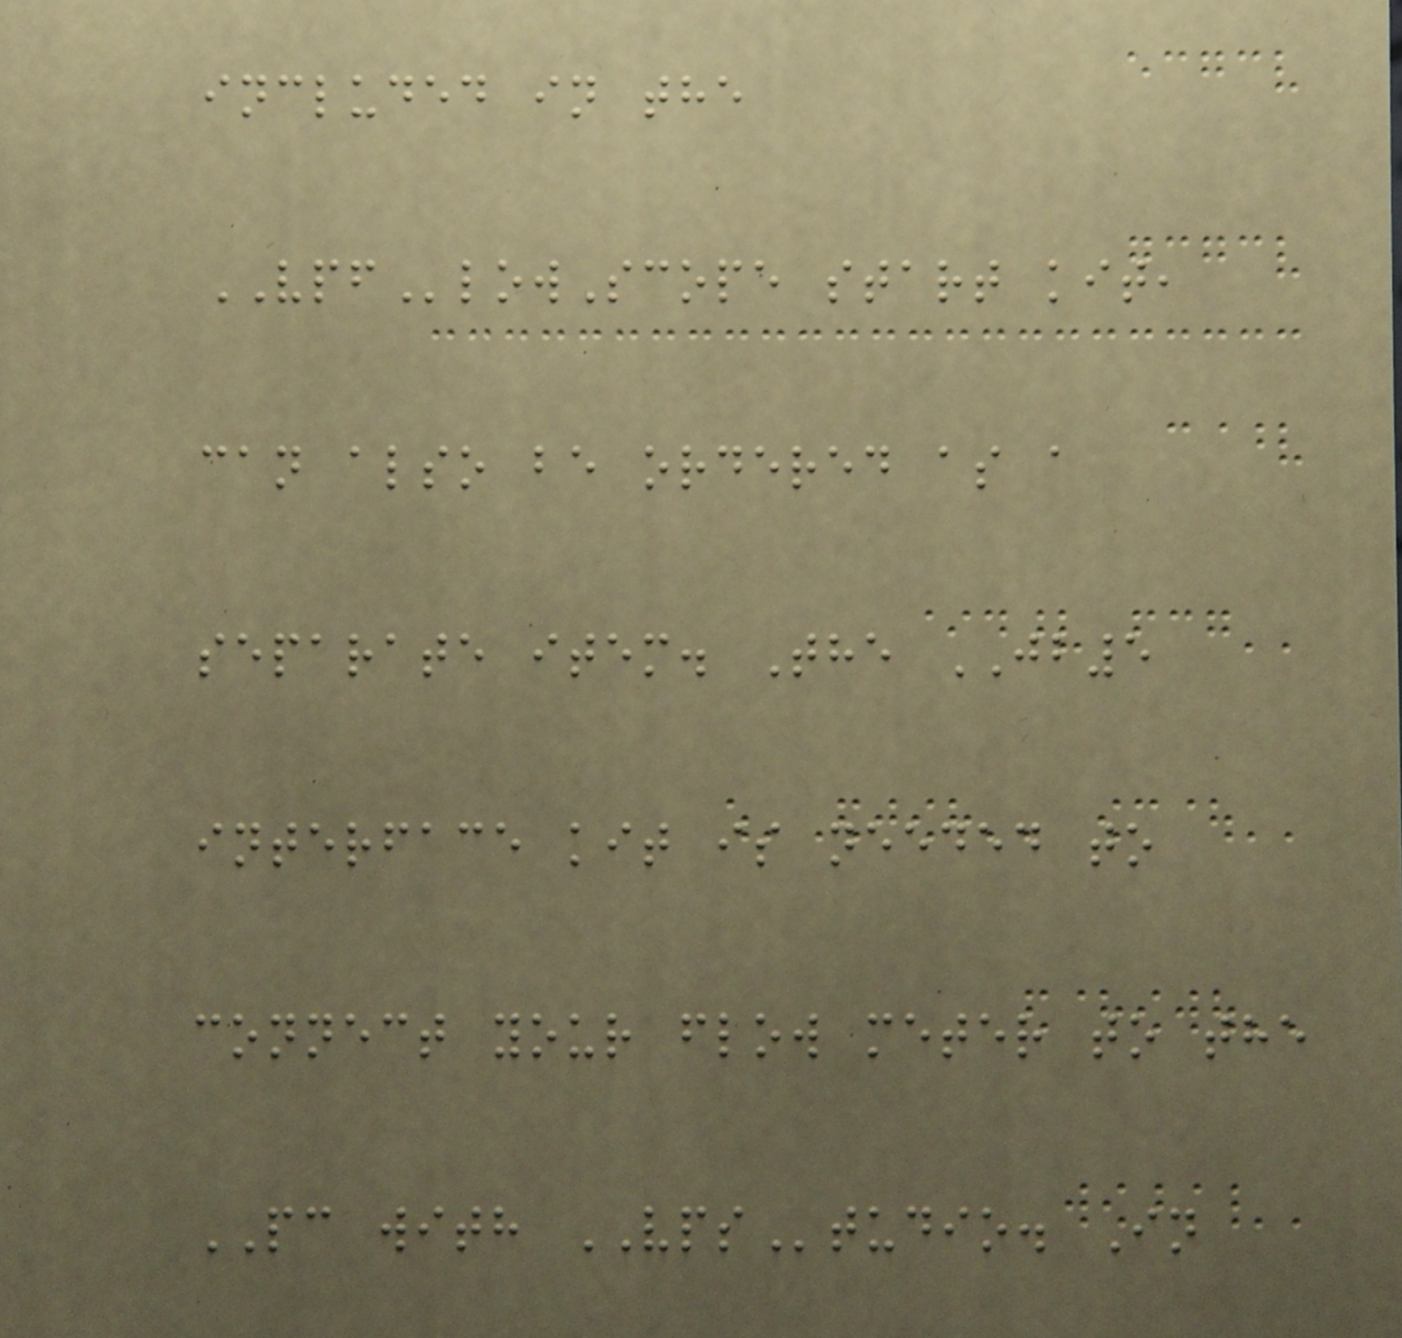included in the
VPFlowScope start kit,
can also be ordered as a
separate item. The JB5
interface kit is needed to
connect your flow meter to the
PC with VPStudio. In
